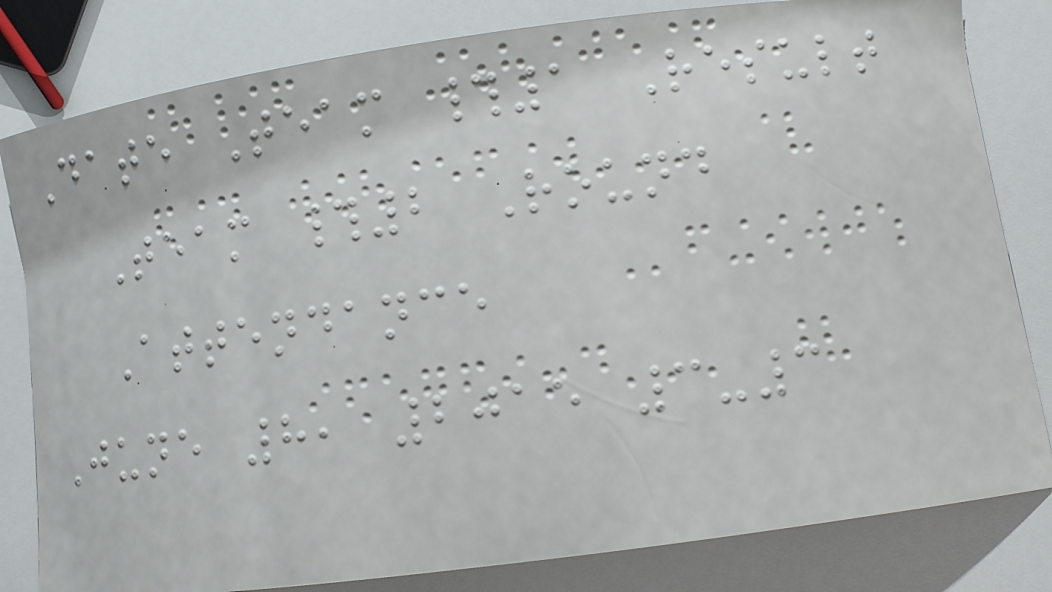Date Team #1 Result
Team #2 Round
Attendance
June 8, 2015 3-3
